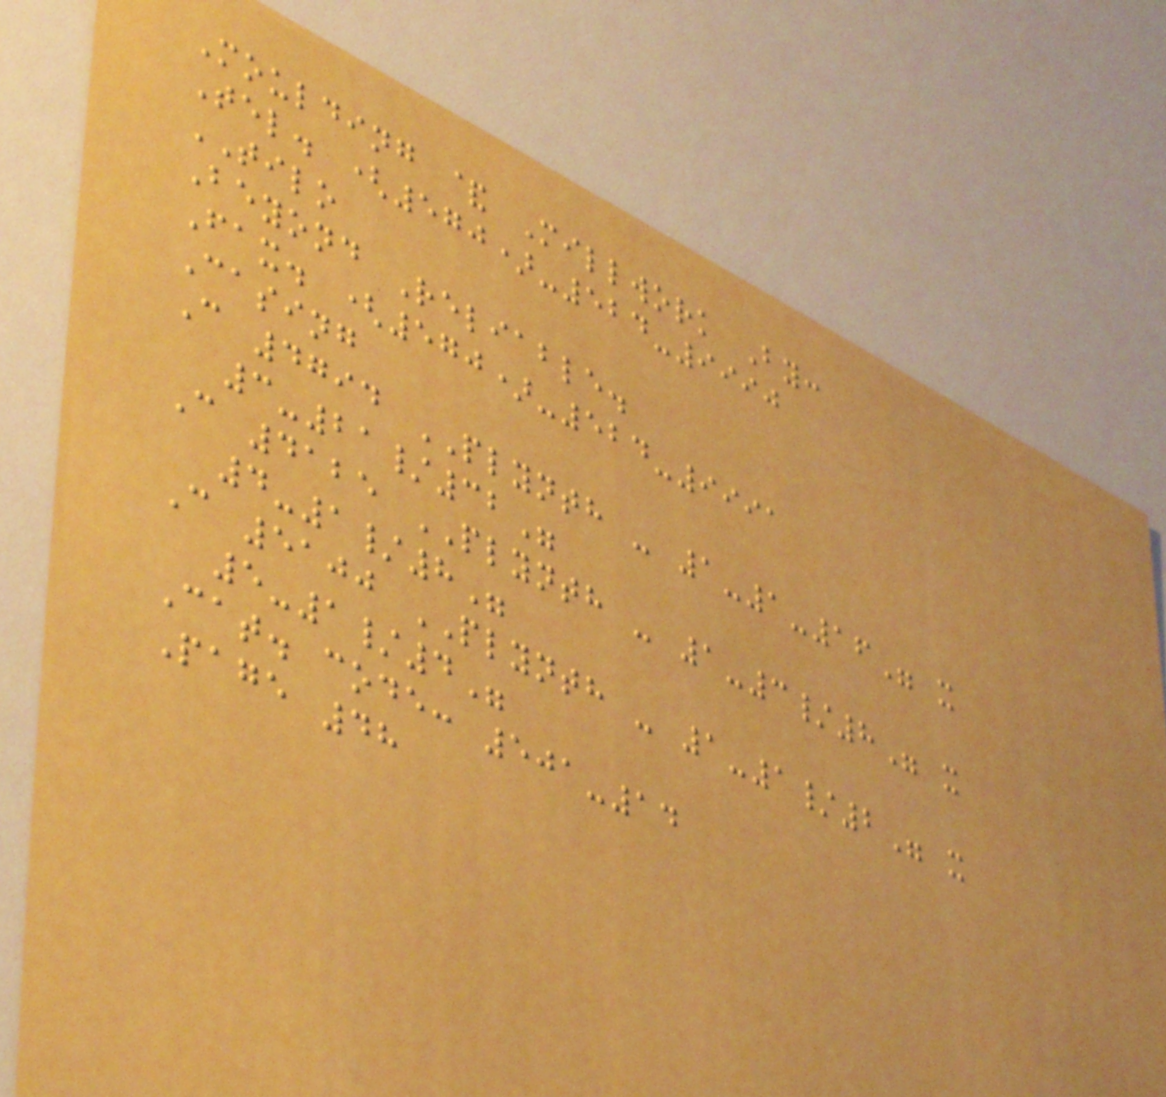Moulding & Millwork By:
Tel. (570)-524-9990
TILO
Beyond Reliable.
Fax. (570)-524-9991
Casing
C 4794 PLYNTH - 1-1-16" x
3-21/32"
C 4125 PLYNTH - 1-3/8" x
4-1/8"
C 5100 PLYNTH - 1-1/2" x
5-1/4"
Cat. code: 501-14
Page 48
